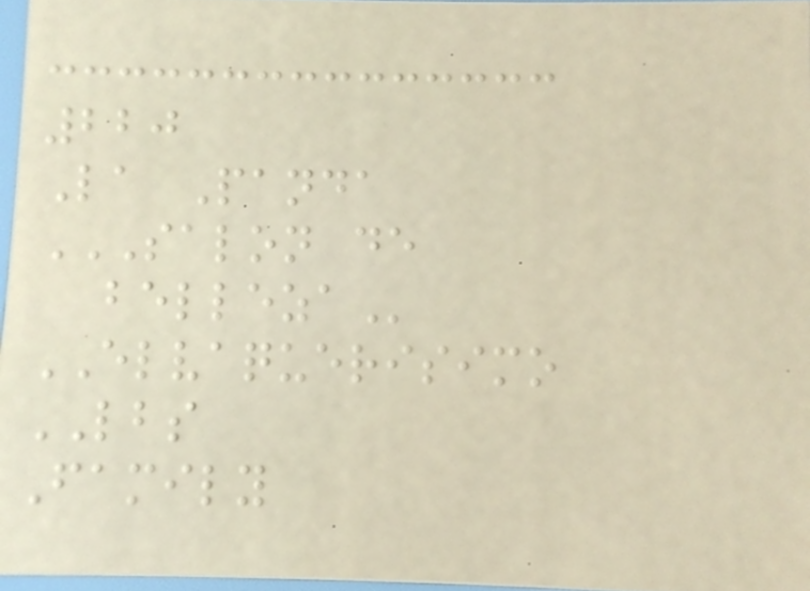220
La Panda
SALON DE
BELLEZA
ELVAQUERISIMO
LBS
Family
